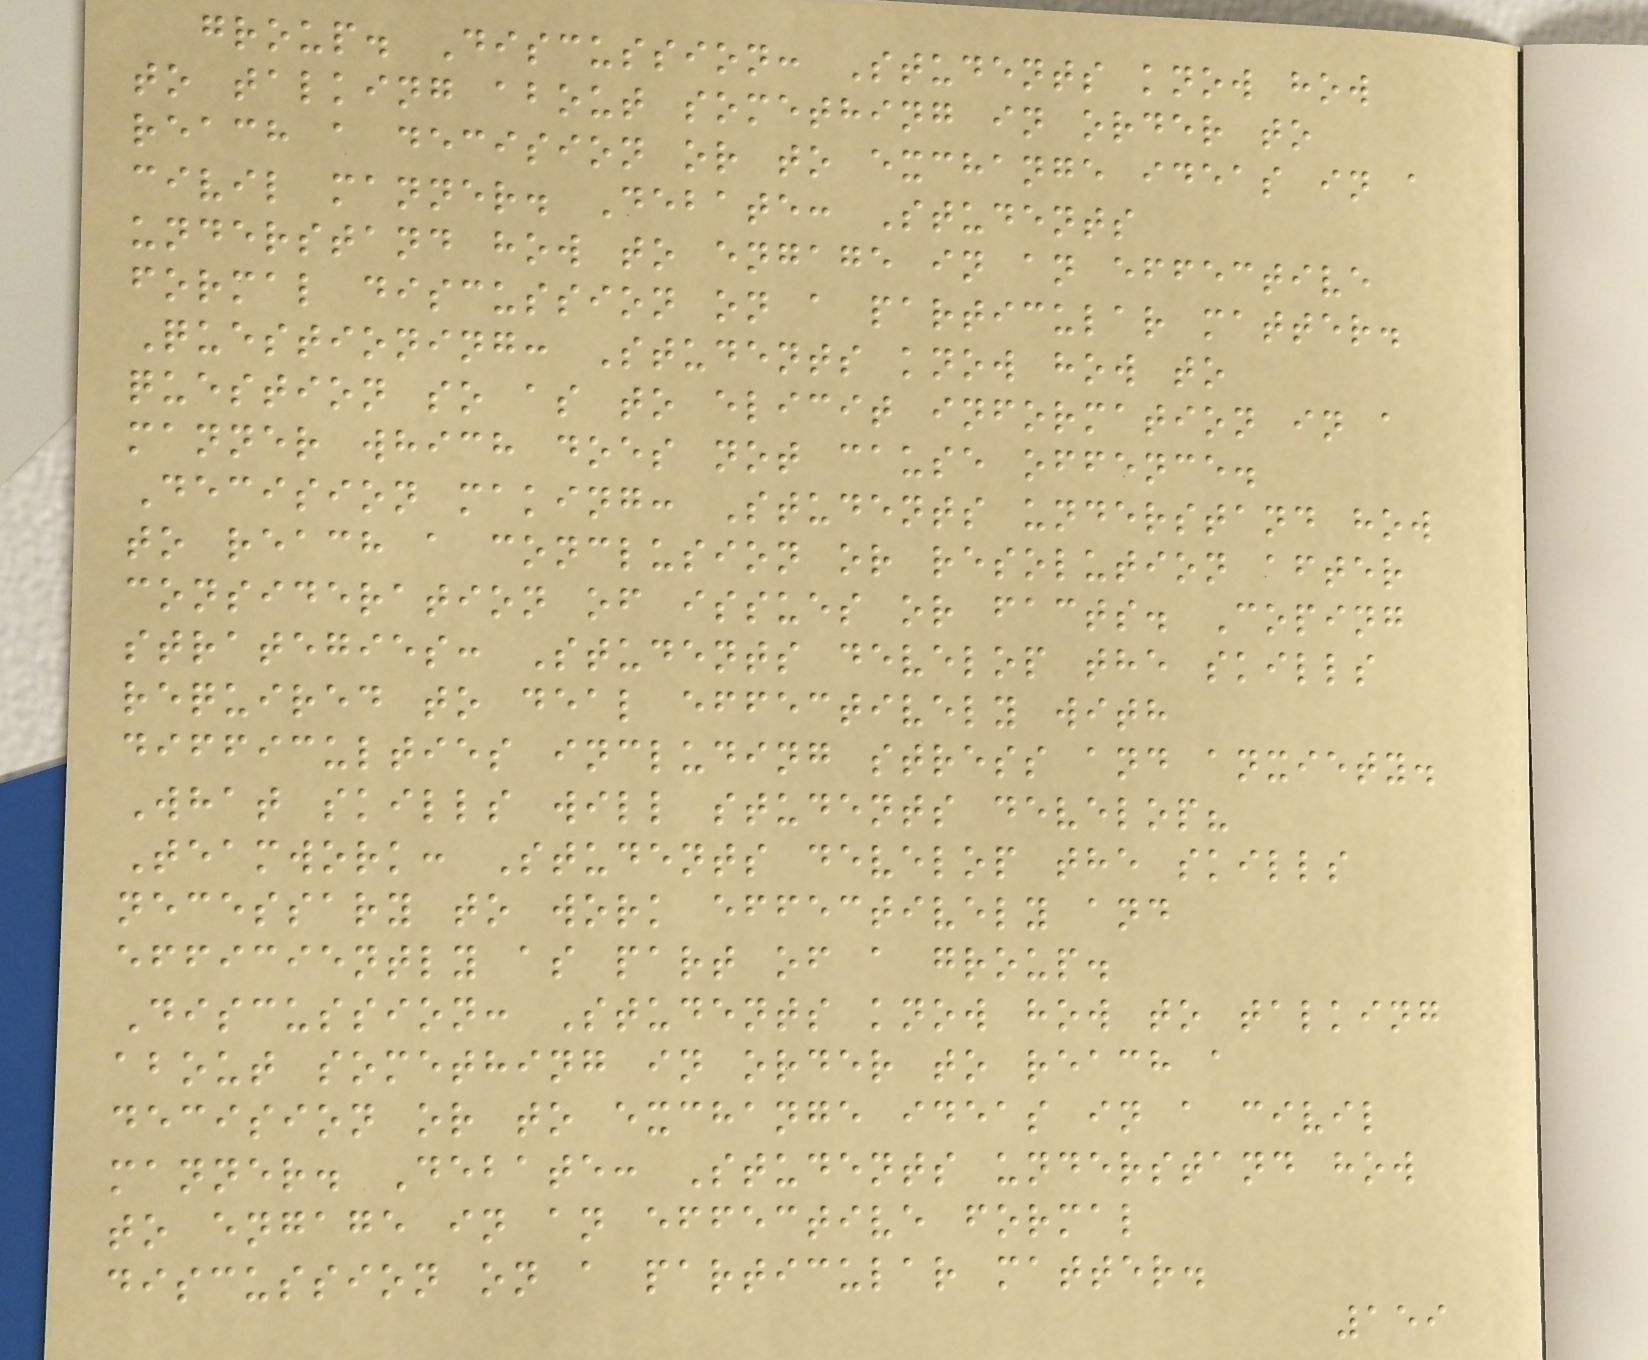group. Discussion: Students know how
to talking about something in order to
reach a decision or to exchange ideas in a
civil manner. Debate: Students
understand how to engage in an effective
formal discussion on a particular matter.
Questioning: Students know how to
question so as to elicit information in a
manner which does not cause offence.
Decision making: Students understand how
to reach a conclusion or resolution after
consideration of issues or facts. Coping
strategies: Students develop the skills
required to deal effectively with
difficulties including stress and anxiety.
What skills will students develop?
Teamwork: Students develop the skills
necessary to work effectively and
efficiently as part of a group.
Discussion: Students know how to talking
about something in order to reach a
decision or to exchange ideas in a civil
manner. Debate: Students understand how
to engage in an effective formal
discussion on a particular matter.
159
